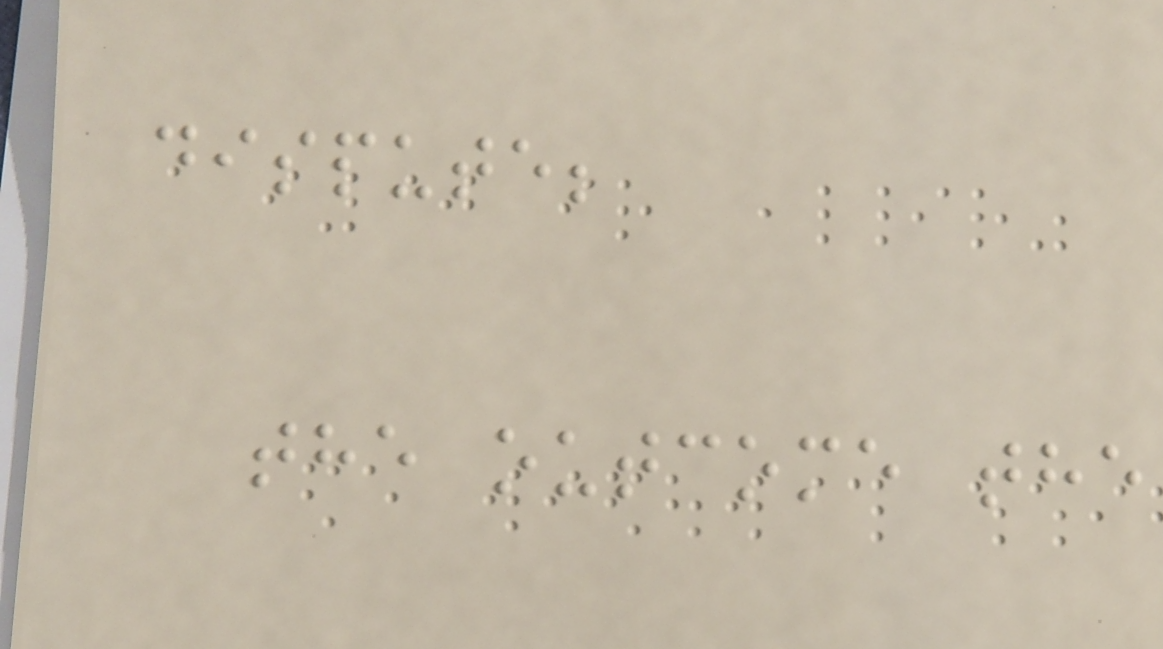dispute;
the outcome the
